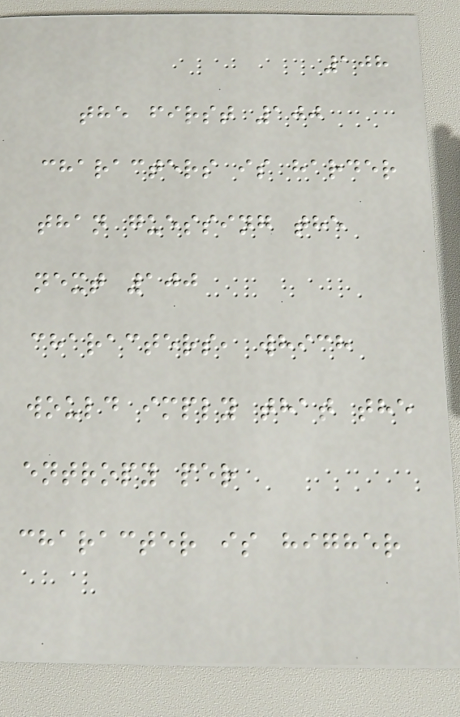108
the first 100
characters is harder
than guessing the
next 100
characters, which
would imply that the
entropy per
character is higher
